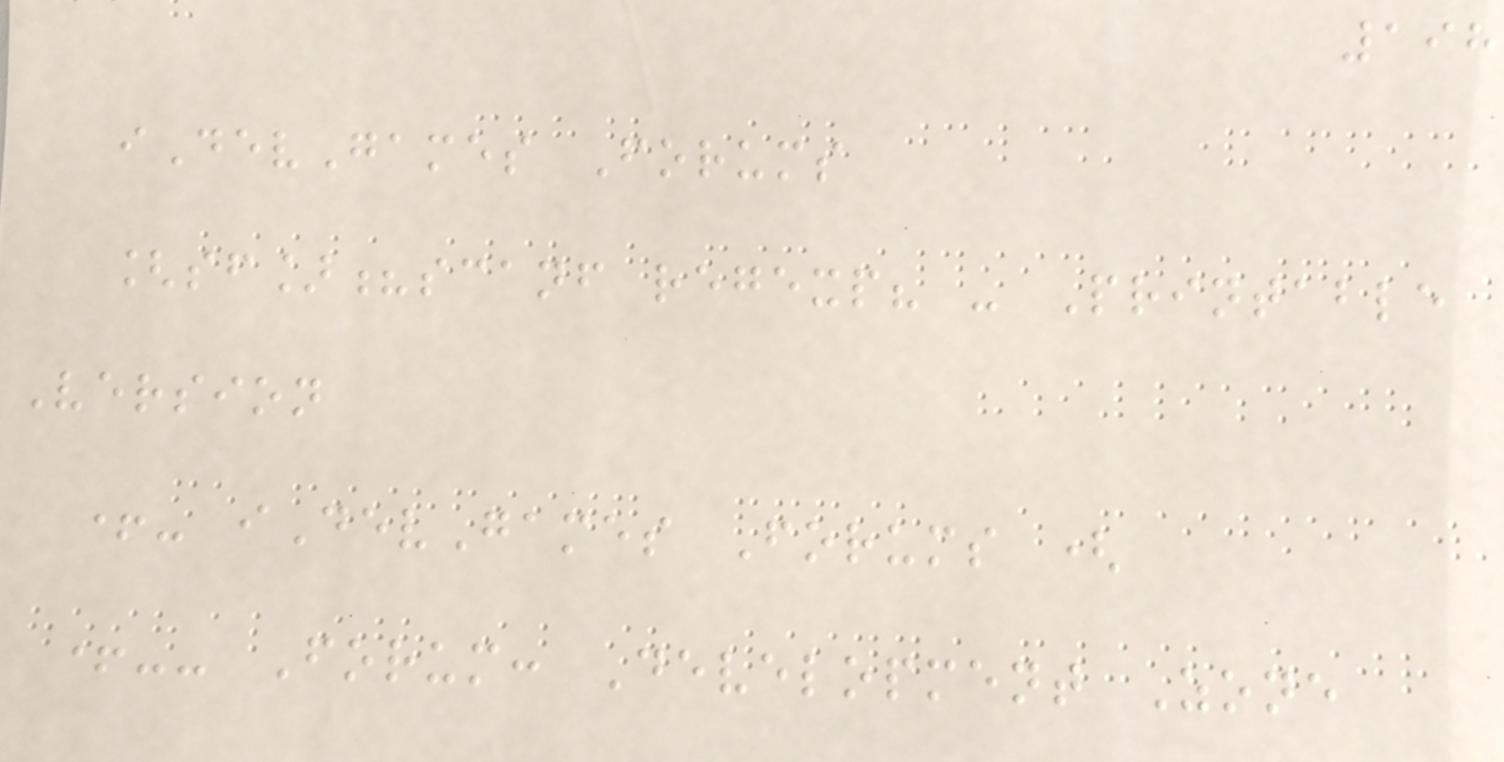198
iDevGames Forums
[sf]?scanf regexp? - Printable
Version
+- iDevGames Forums (
+-- Forum: Development Zone
